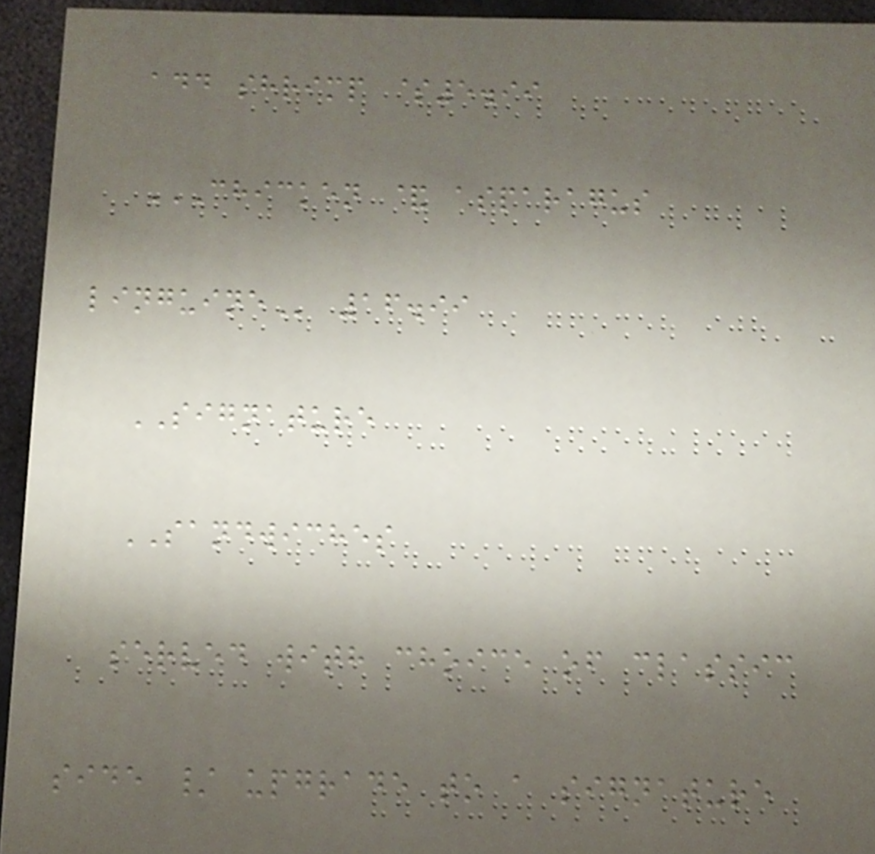add shrimp $5.99
CHICKEN & ASPARAGUS
LINGUINE 16.99
SIGNATURE
SANDWICHES
served with choice of classic
side / upgrade to a signature
